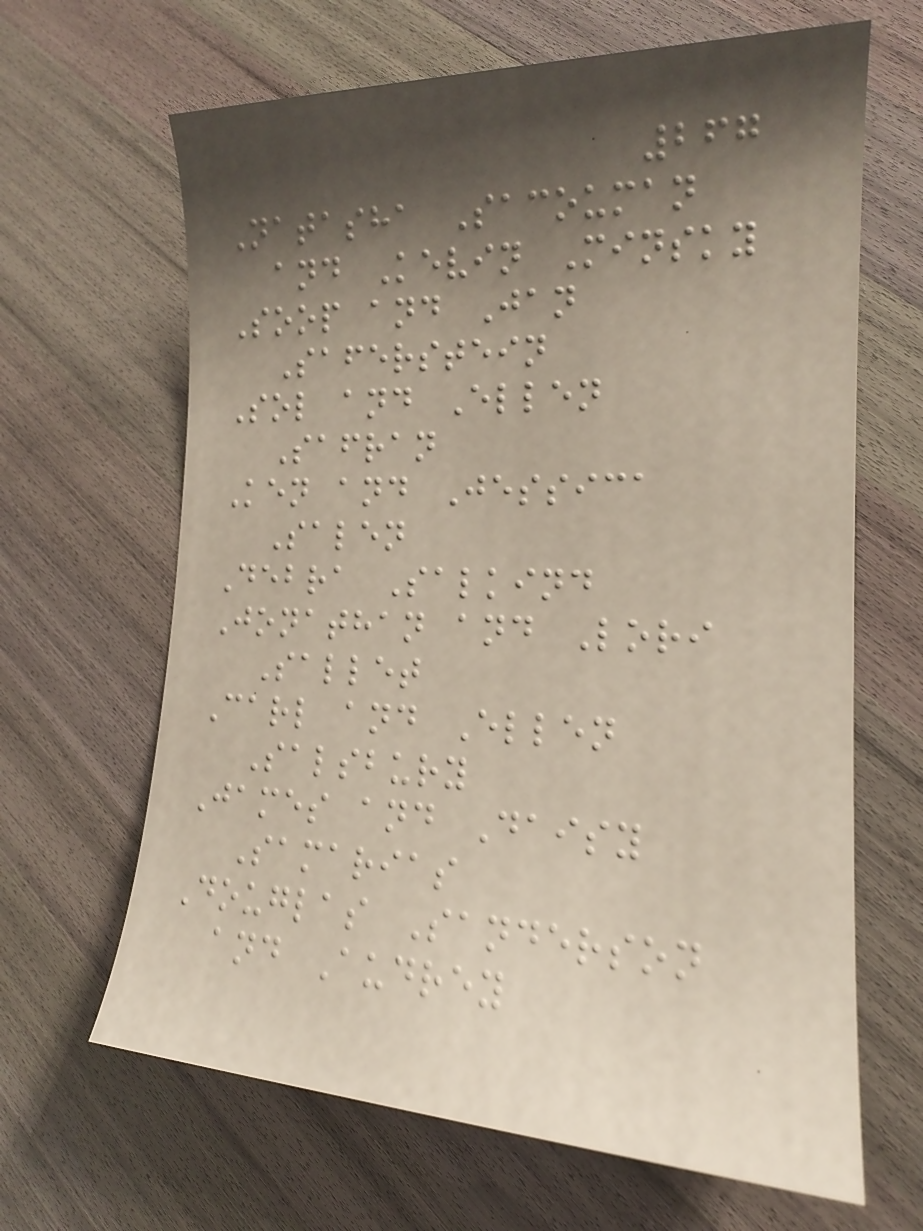267
Natasha Sacouman
and Kevin Minsky
Soop and Jan
Saferstein
Sol and Ellen
Safran
Ken and Jessica
Salen
Debra Salkind
Jonathan and Lori
Sallet
Carl and Ellen
Salsbury
James and Daisy
Samarias
Douglas Sanderson
and Audrey
